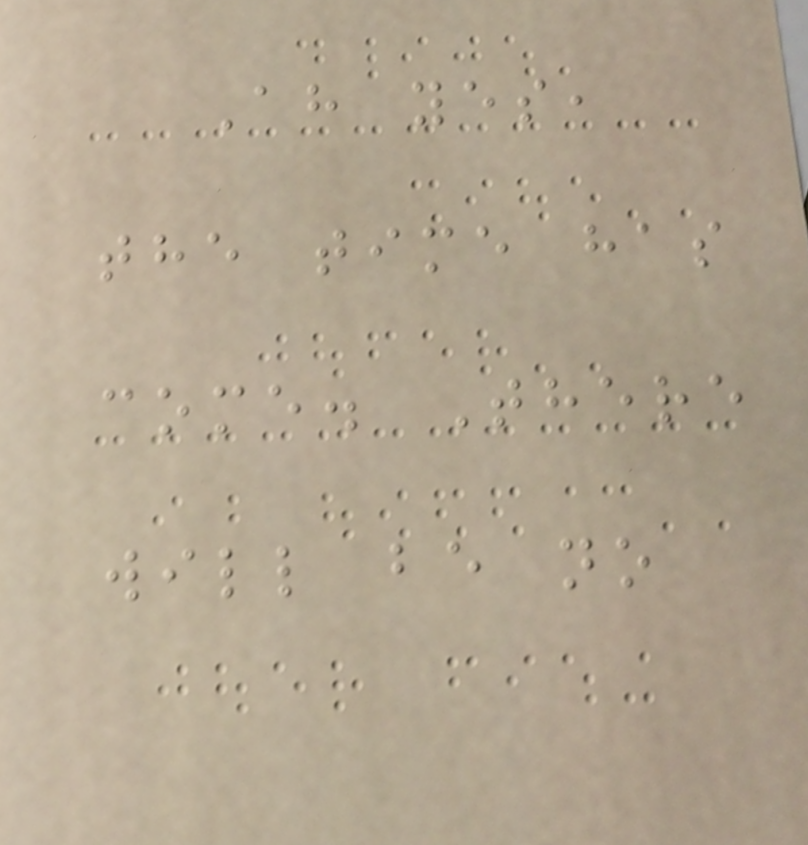Ah yes,
the time has
come. There
will be no
